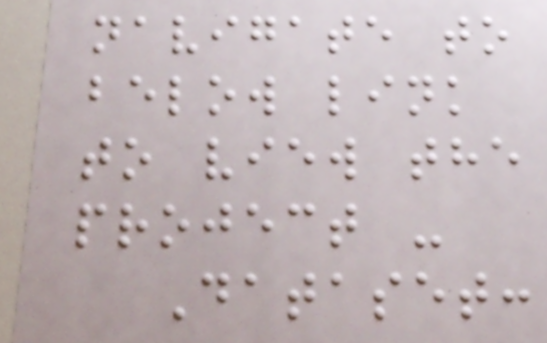navigate to
below link
to view the
project -
Dataset:
